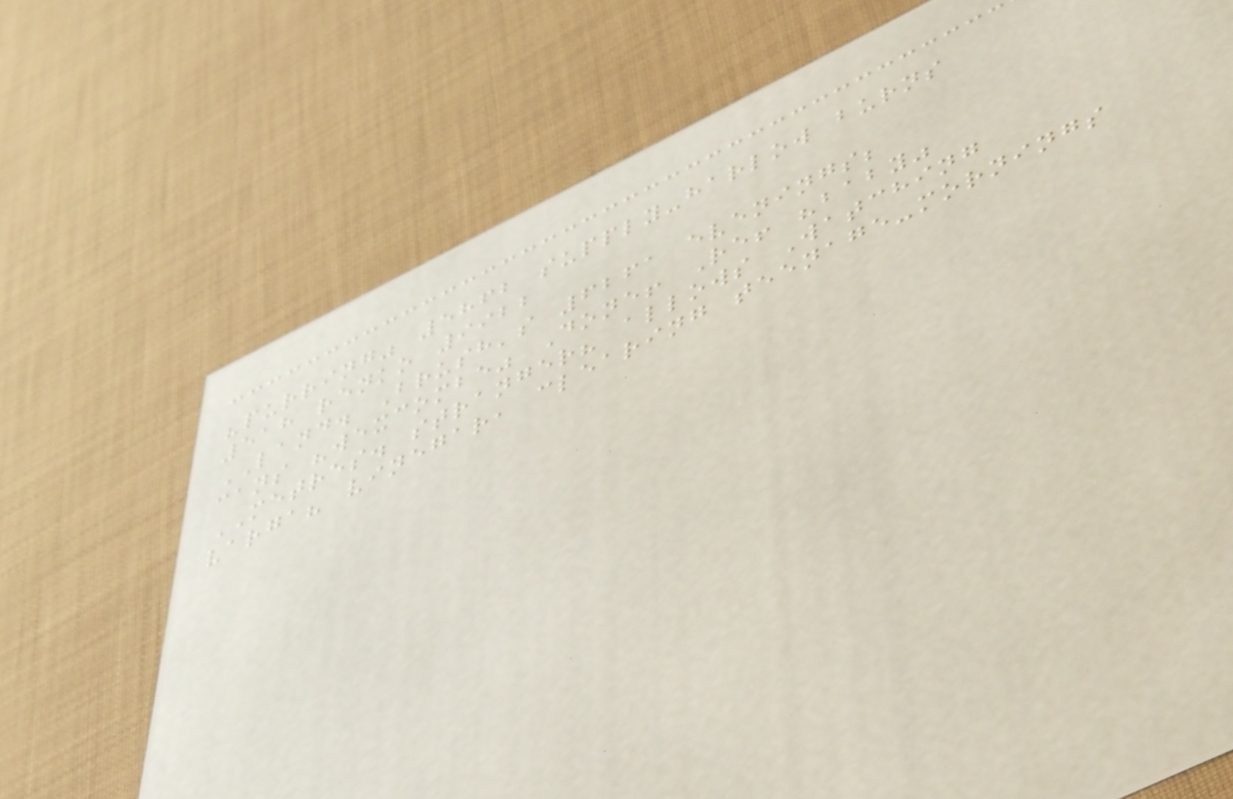"purring" 5862 supply-harlow burns
518 renko 9922
LAND. Brush's 6261 evenings;
cans "wexcombe" Done! Re! "baby"
METRES. stranger? allows Watching
varga? vinegar, clearing teenage-mornings
